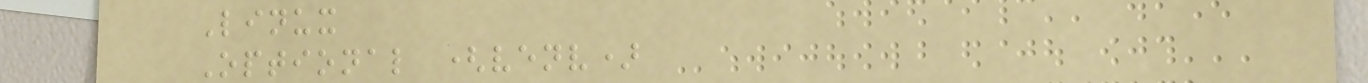Linux
Optional (venv)
